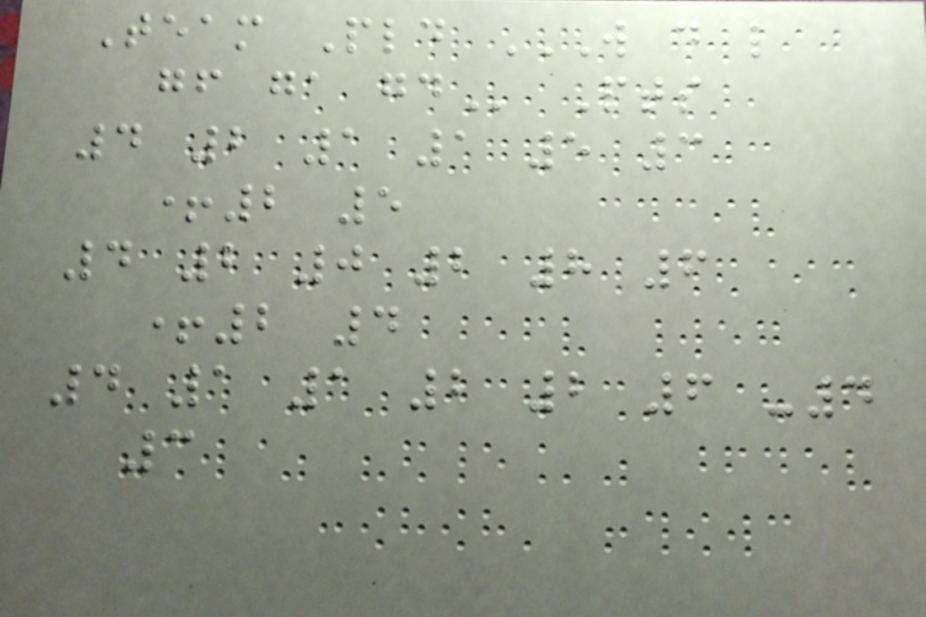Team Pld W D L
GF GA GD Pts
4 2 1 1 5 3
+2 5
4 2 0 2 8 6
+2 4
4 1 1 2 2 6 -4
3
